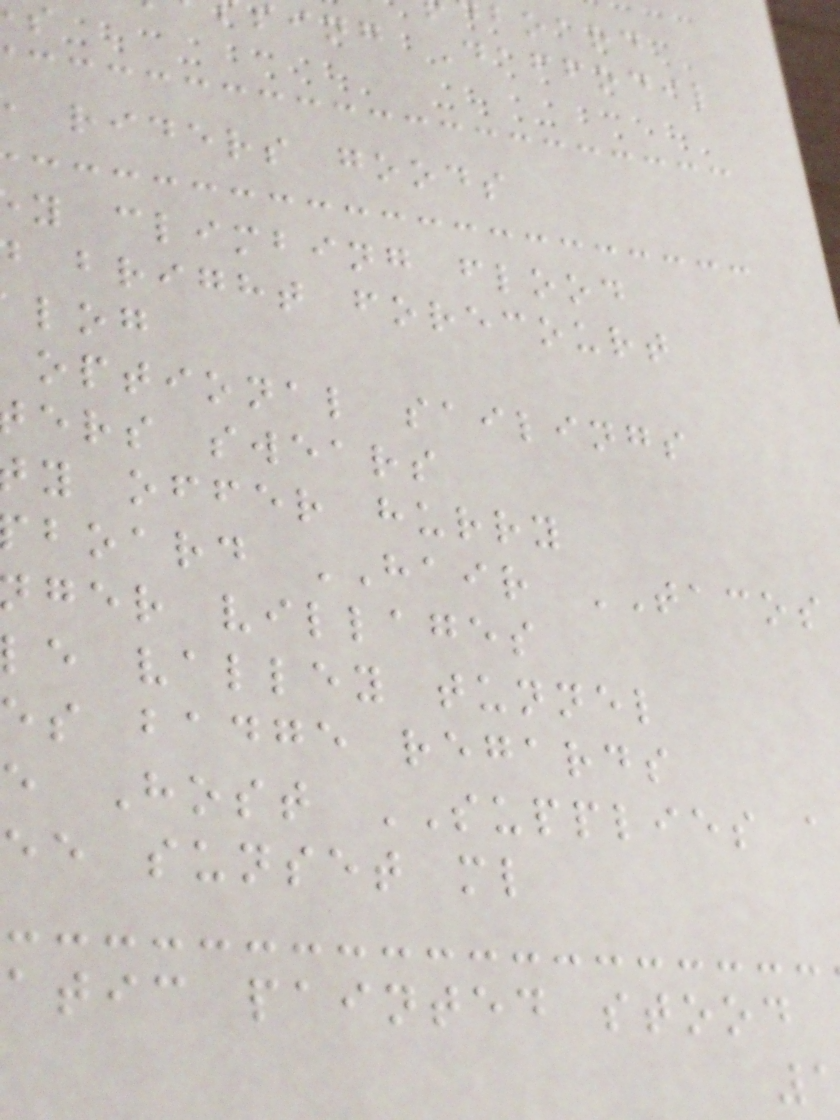ing Daffodil
riders goods
y climbing flood
bright forecourt
optional sailings
ers swears
y offer hurry
board HAIR TACOS
ger villages
le valley tunnel
es badge regards
e Host SUPPLIES a
ee sunset ml
atic painted stood
